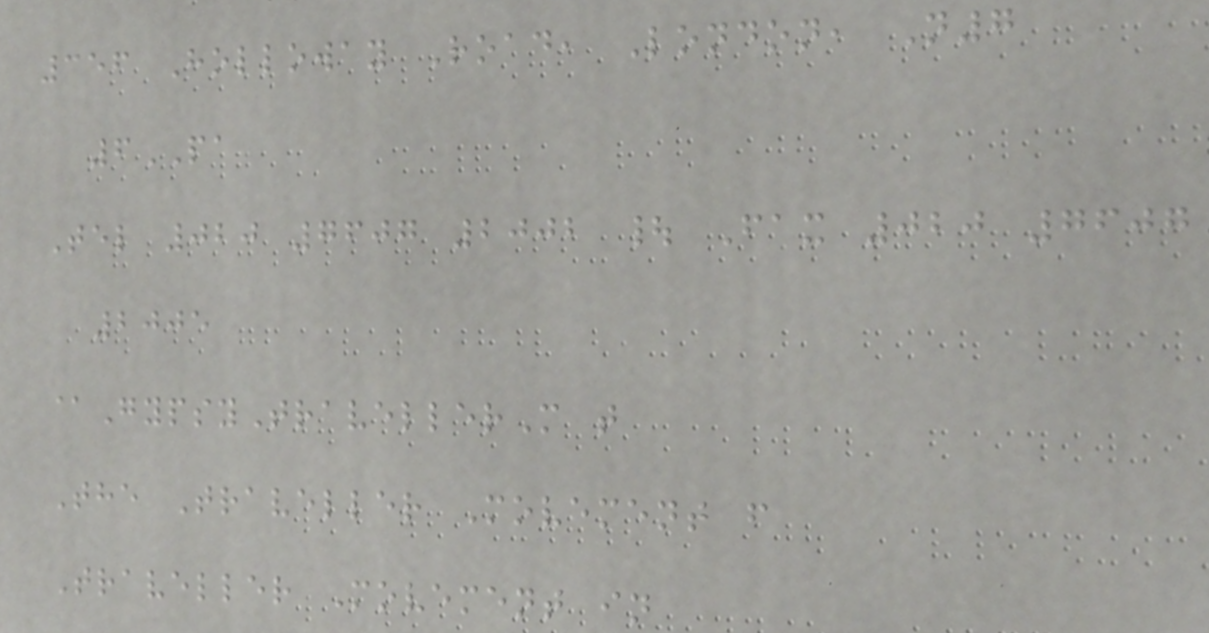356 Holloway Road, London, N7
6PA
Tel 020 7607 2002 | Fax 020 7607
2005
@GypsyTravellerM t
The Traveller Movement f
Traveller Movement in
